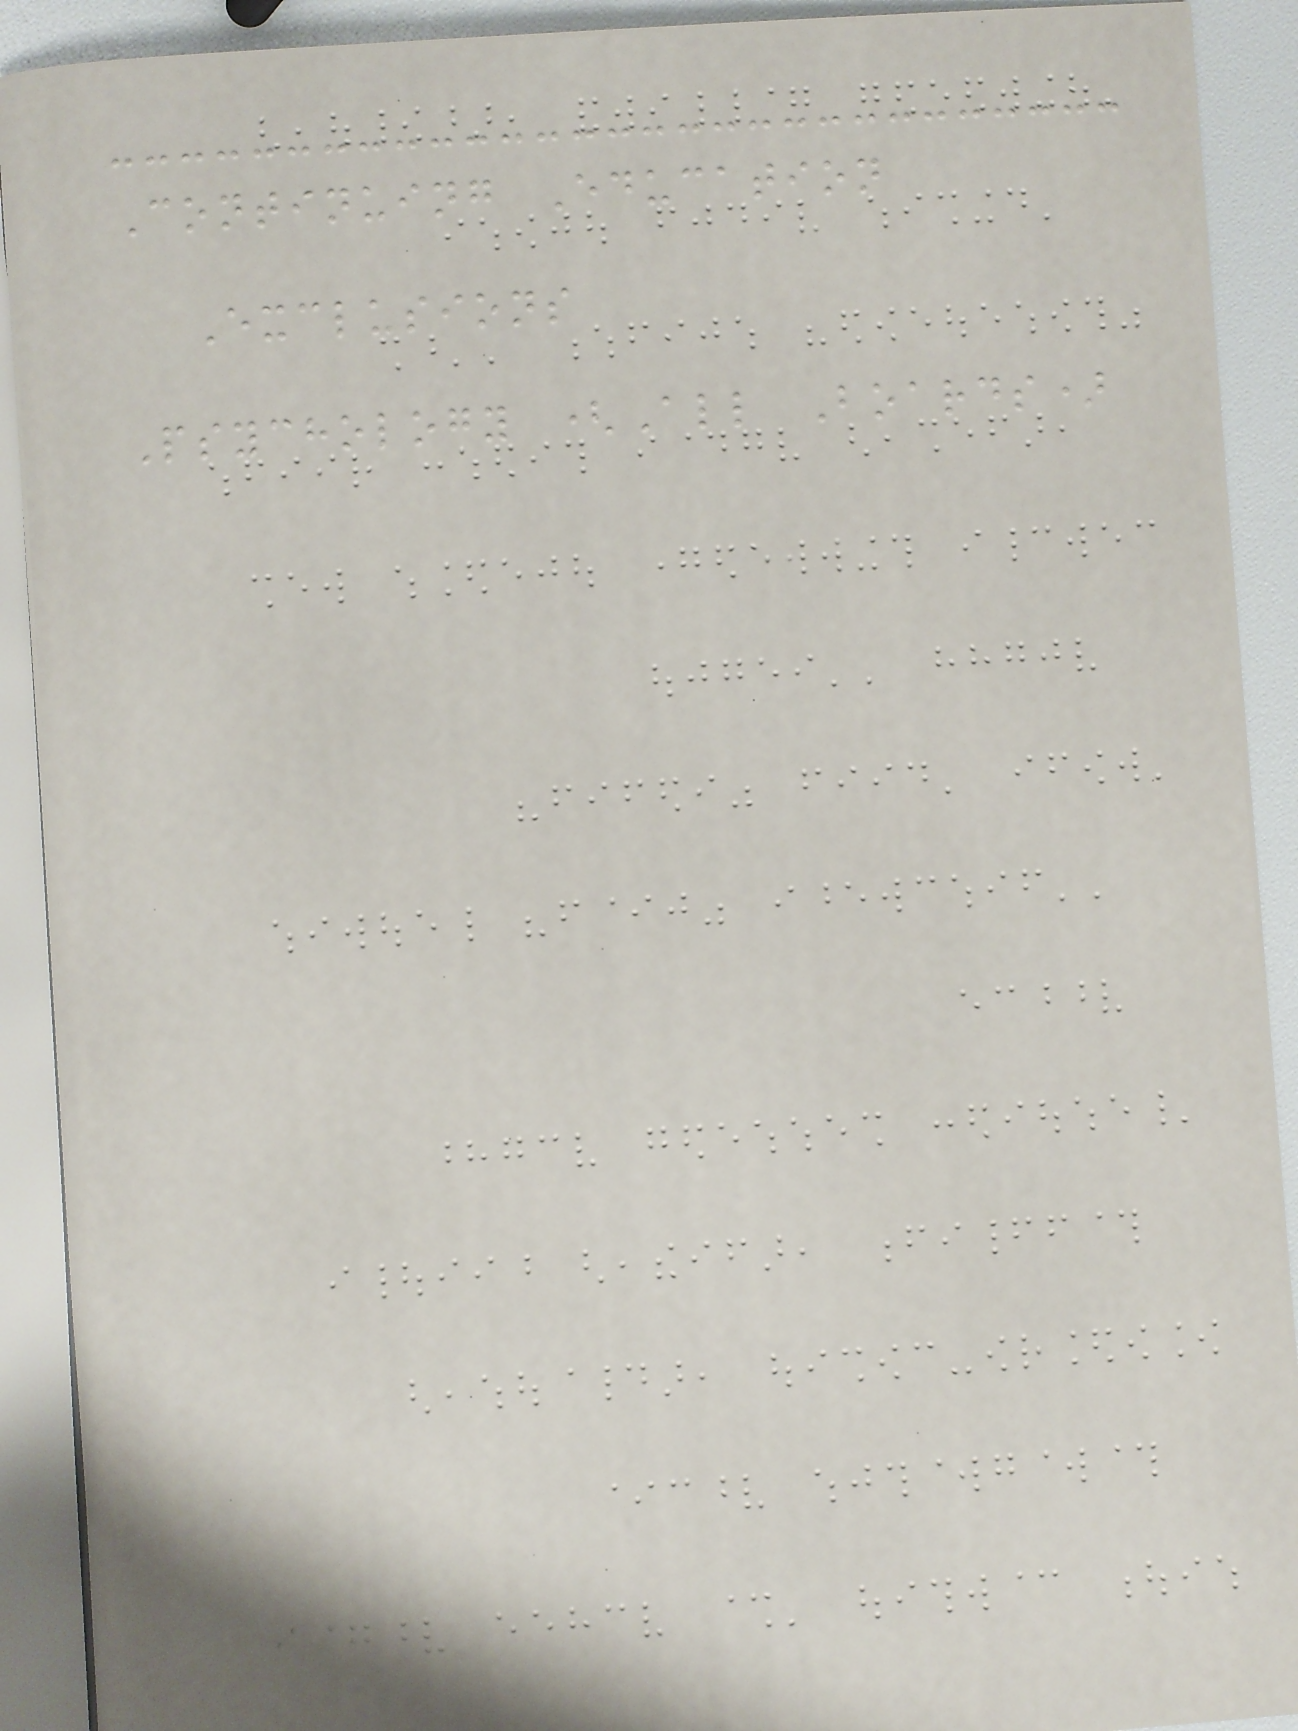Continuing Education
Exclusions
Psychology (All Boards)
